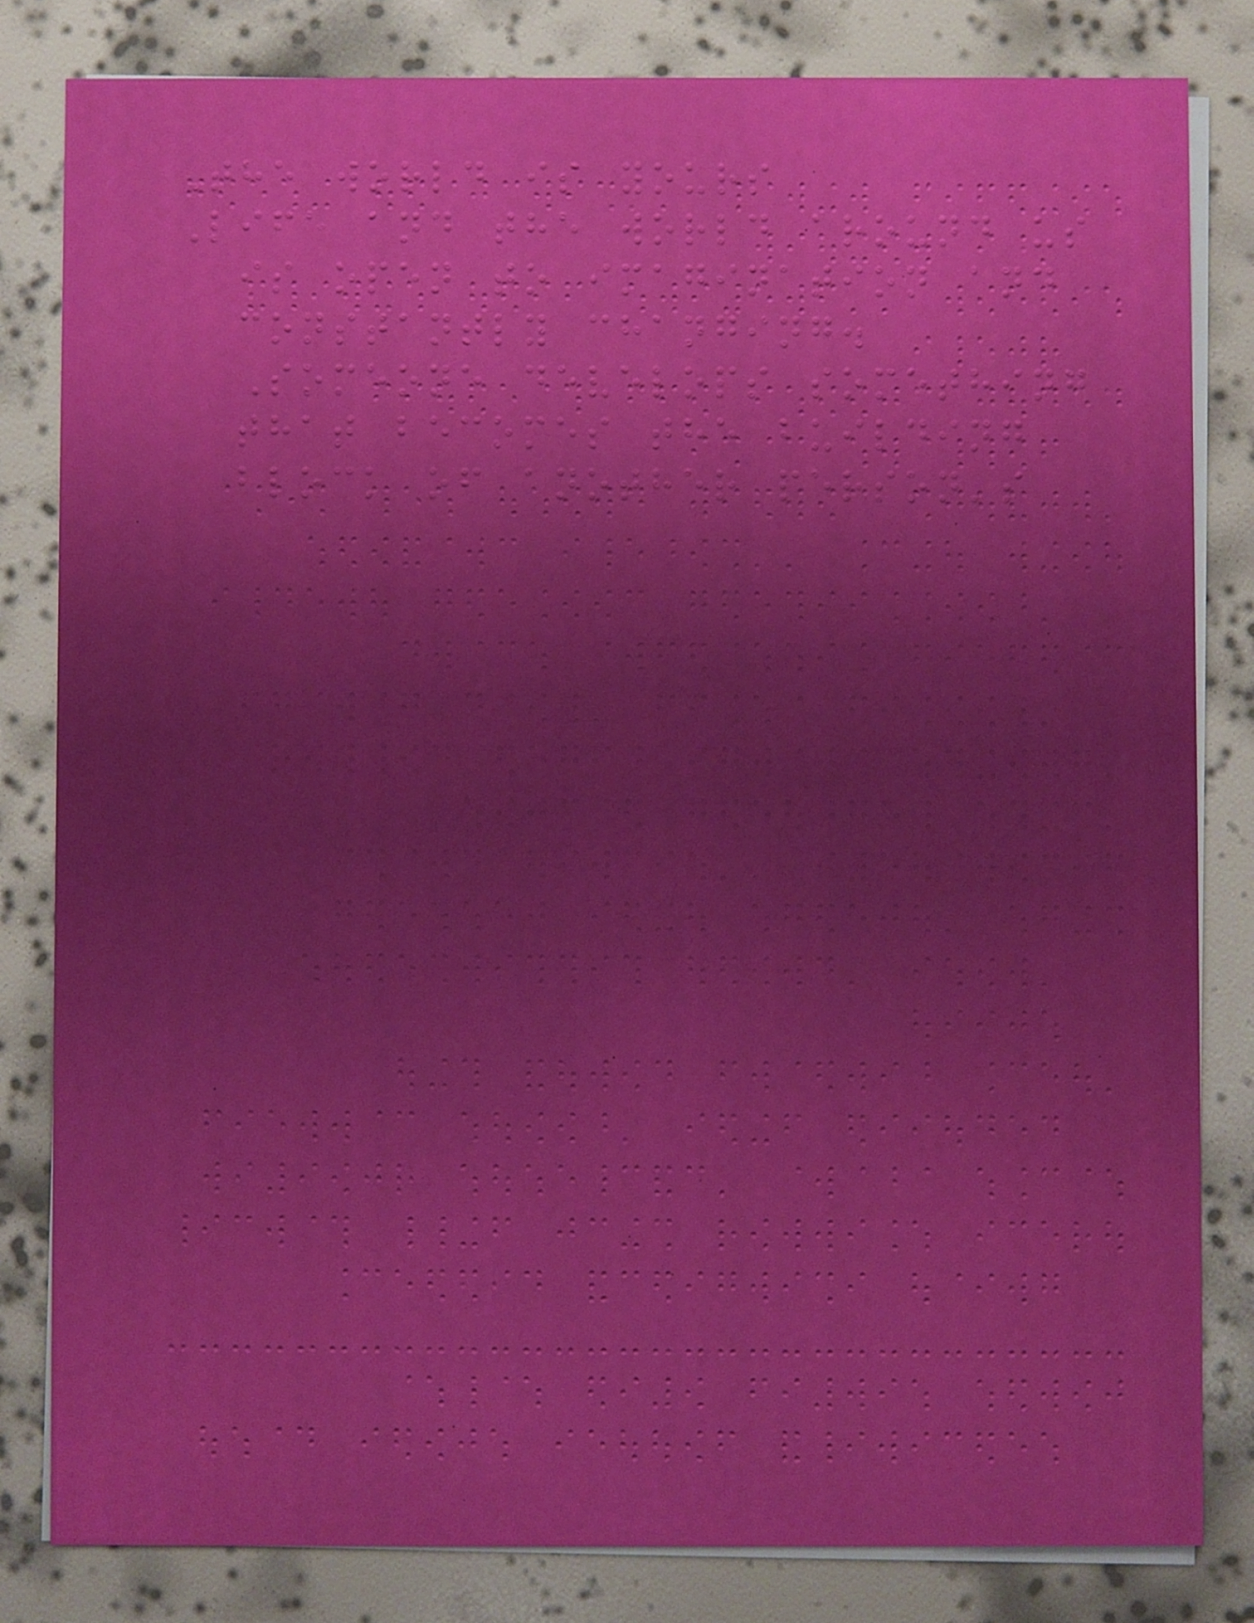The world is yours
Life and the world around us
is open to imagination and
constantly changing.
Someone develops something
that becomes the building
block of another person's
